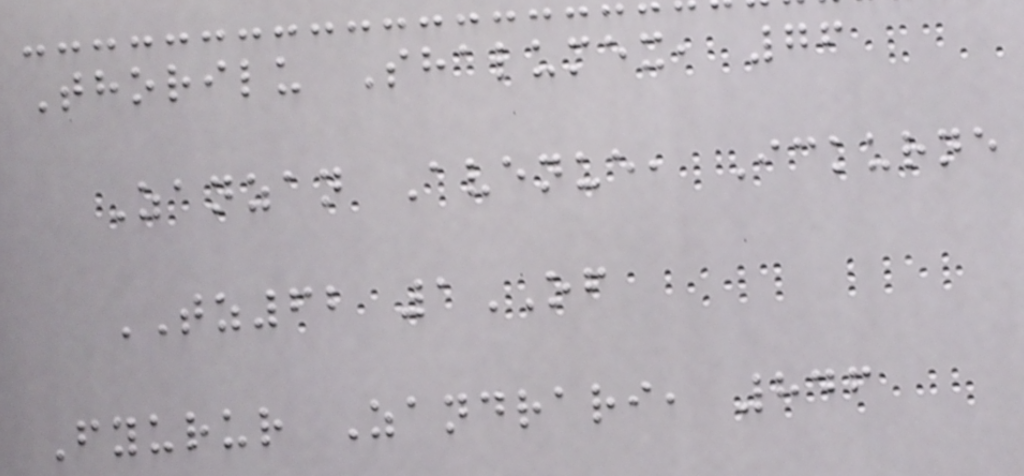Thorilu Shalumex, 76
Zanzan Avenue, Ickurne
TZ62 1OF
Fyurur Zandrari, 846
